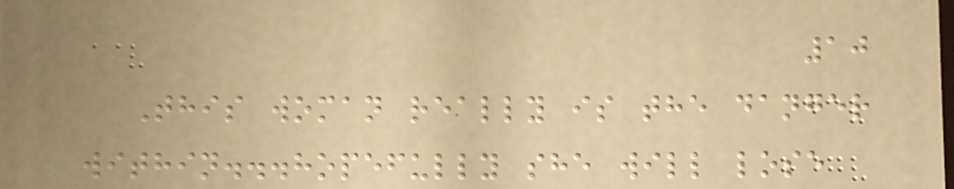10
This woman really is the danger
within...hopefully she will lose
